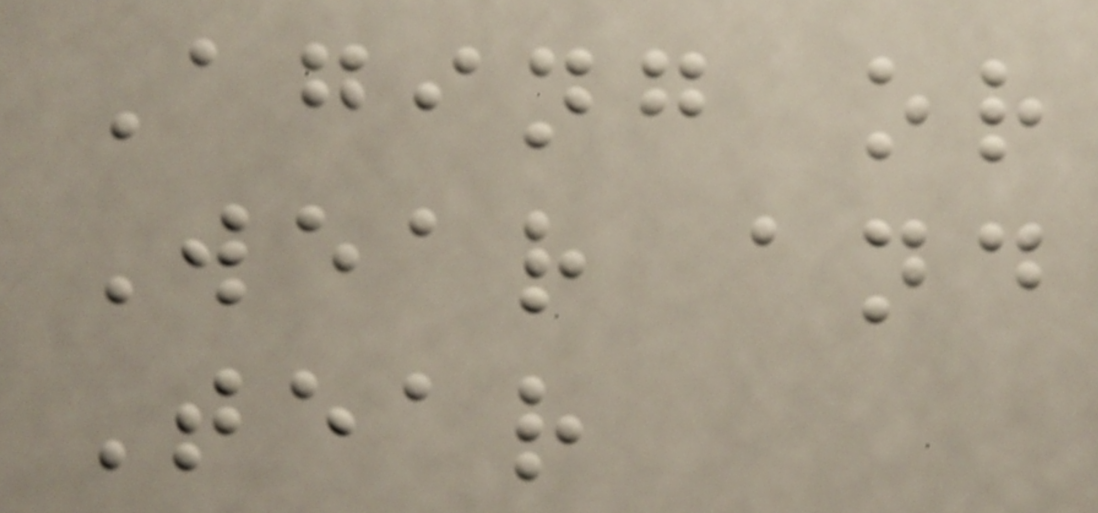Aging or
Wear and
Tear
